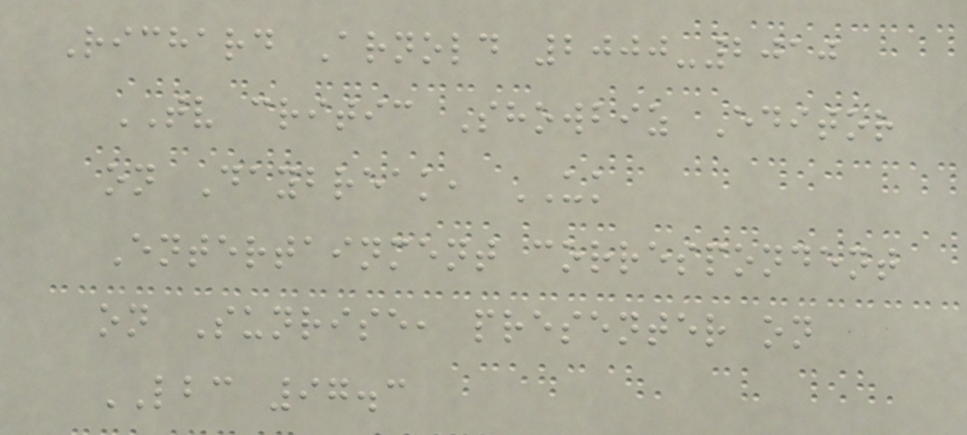Richard Arnold 2000-2010
TV critic Showbiz Editor
on Daybreak, UK
Entertainment correspondent
on Sunrise, presenter on
LBC 97.3
